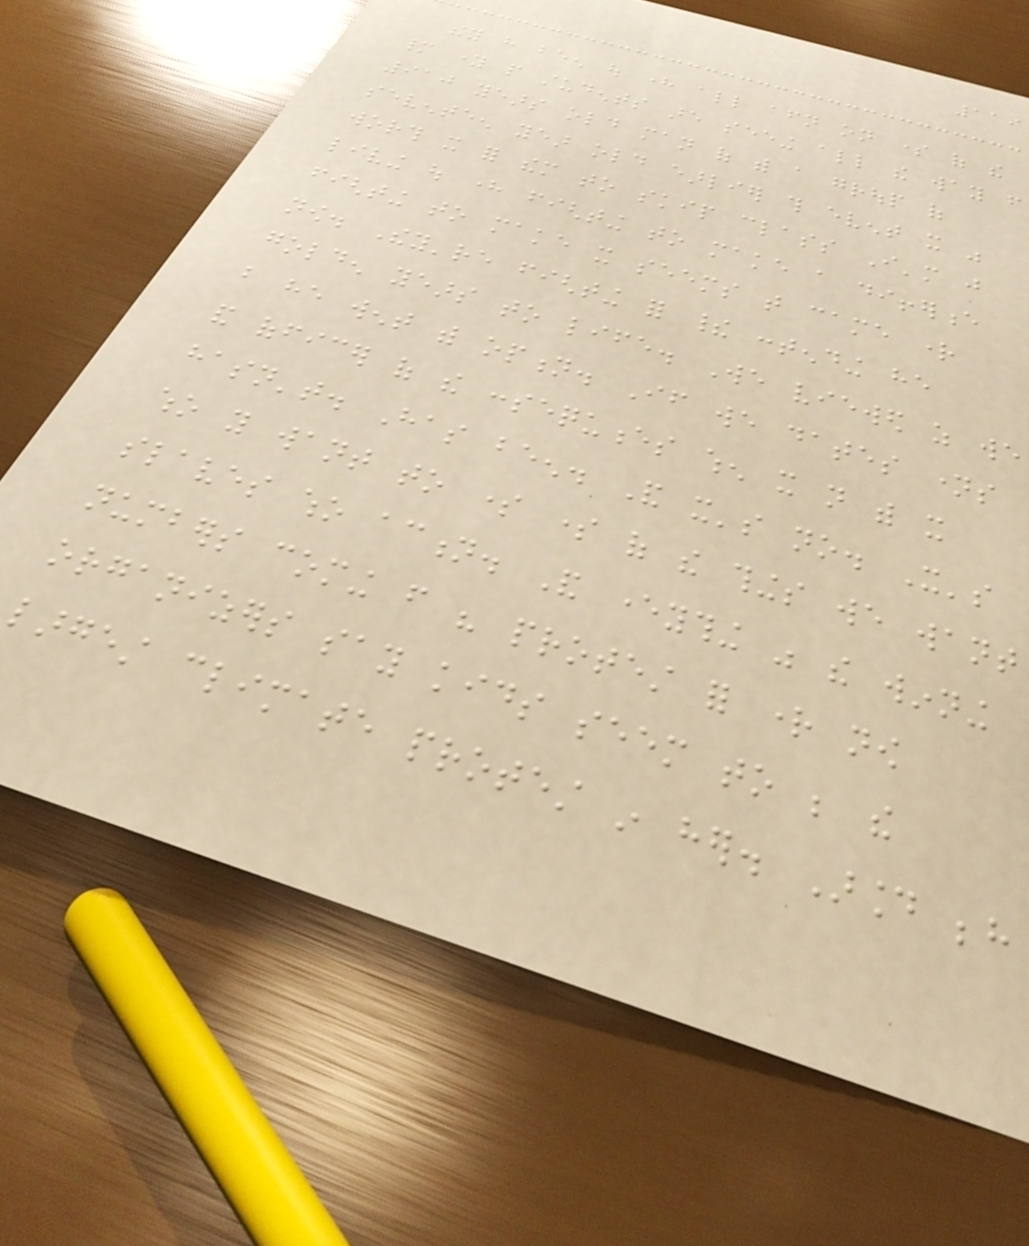119
they have been out here all afternoon on some of the
many young people students are seeing all the way from
910 years old man of with a group of
seventeen year old earlier this event it was
worth it for them to skip class I'm just
living out here fighting to make a difference
fighting to make it seems that came right
now. They're fighting for their contending he
golden years to life. We viewed as we
but he went with option. If we dates names
and officer of the consequences when it not with it
hasn't. Has been. And it's no. It's
who you want to some some of the things we want
slaves who action. And everything was the winning
numbers coming from his protest for right now
organizers say kids seem to be the
largest climate protest in her. Around behind
